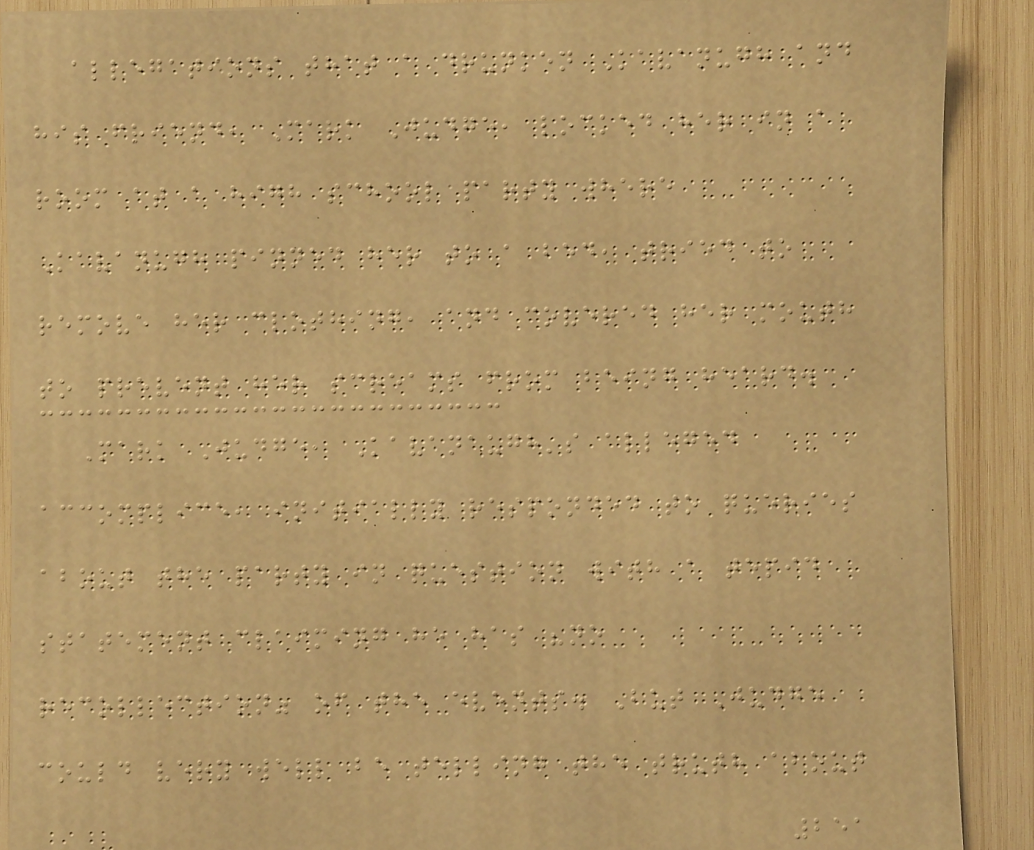allegations that a drunken Kavanugh and
his friend, Mark Judge, locked her in a
room at a high school party where
Kavanugh pinned her to a bed, tried to
remove her clothing, and covered her mouth
to prevent her screams from being heard.
Mark Judge, Kavanaugh's alleged
accomplice, initially responded to queries
about the party in question with a tepid
statement claiming he has "no
recollection" of the events. But Judge
could very well be telling the truth about
251
